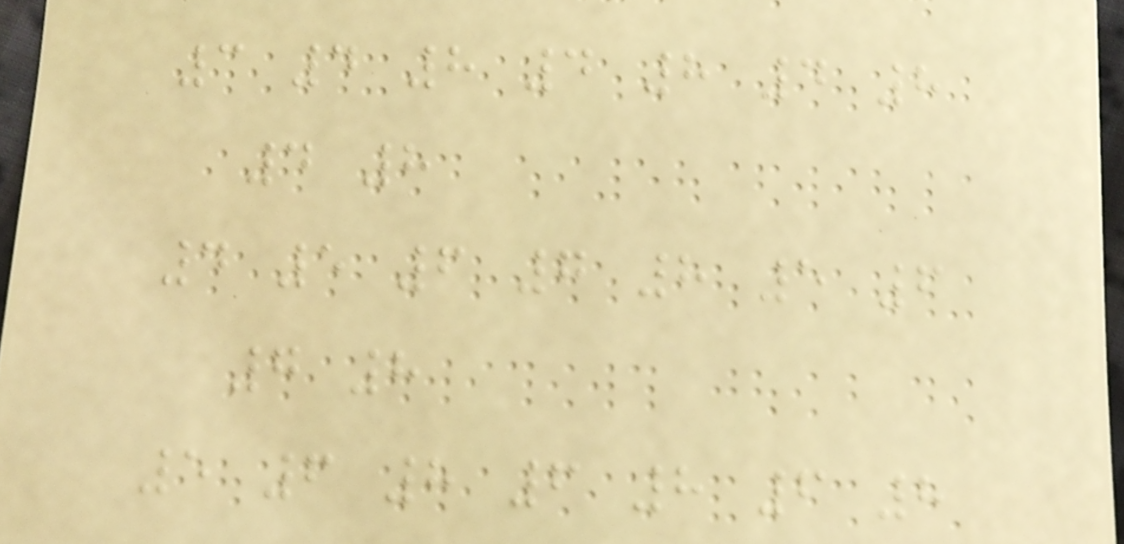3 4 8 4 8 4 8
4 8
4 5 6 7 8 5 6
7 8
5 6 8 6 8 6 8
